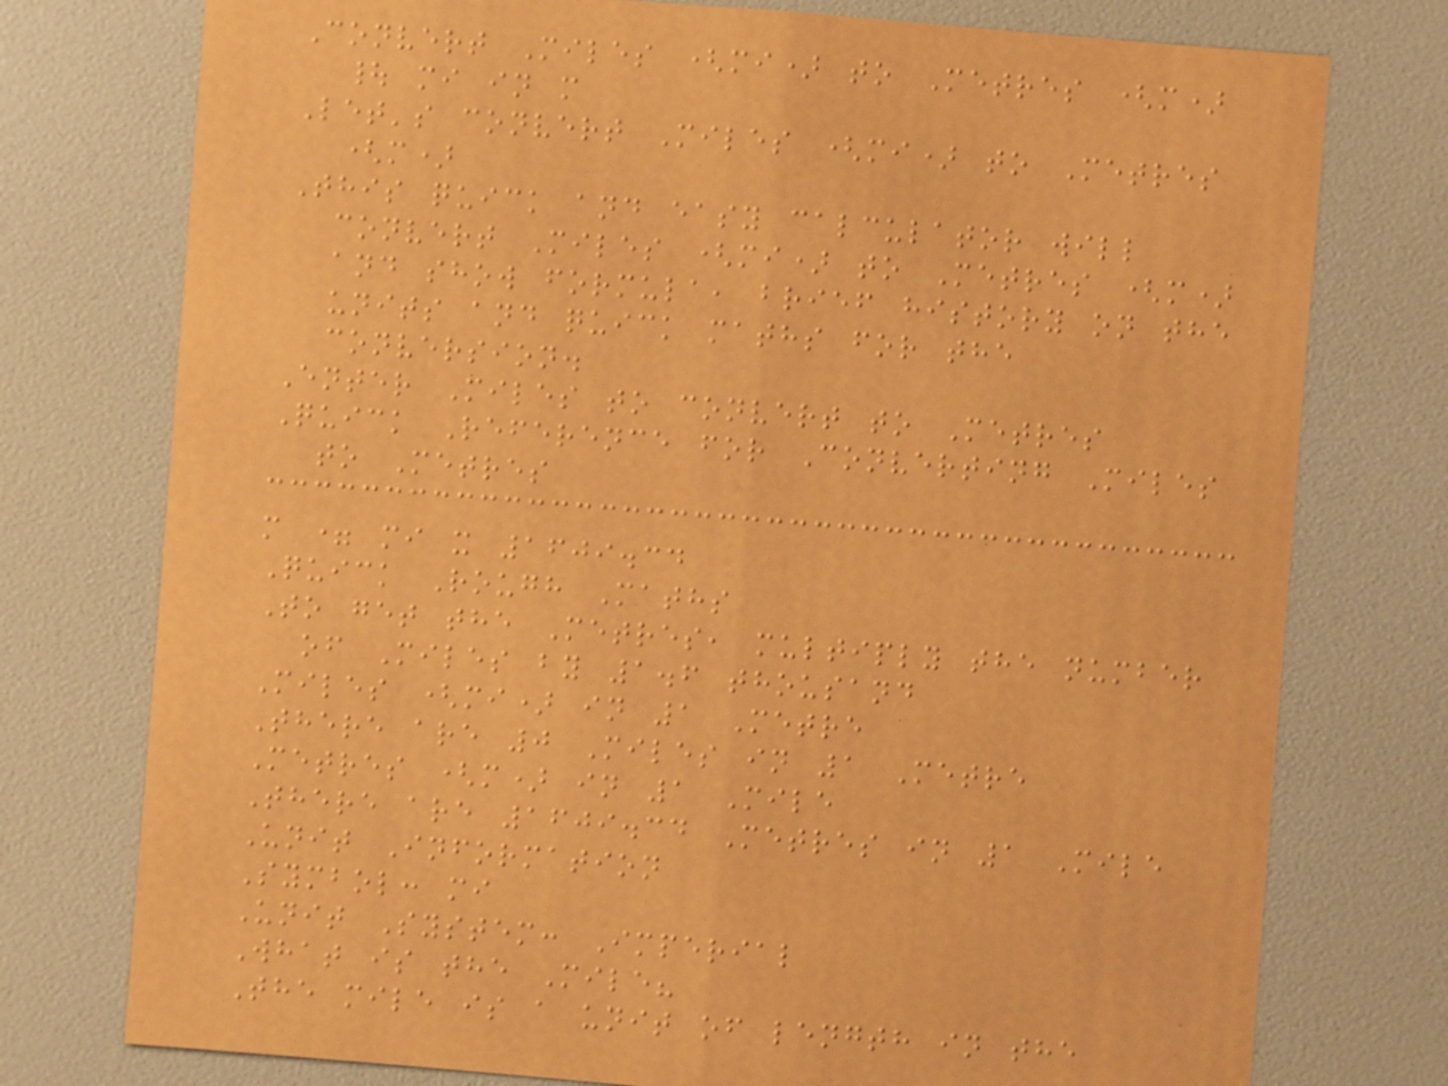Convert Miles (mi) to Metres (m)
| mi in m
Let's convert Miles (mi) to Metres
(m)
This quick and easy calculator will
convert Miles (mi) to Metres (m)
and show formula, brief history on the
units and quick maths for the
conversion.
Enter Miles to convert to Metres
Quick Reference for Converting Miles
to Metres
m = mi x 1609.34
Quick Rough Maths
To get the Metres, multiply the number
of Miles by 1.6 thousand
Miles (mi) in 1 Metre
There are 0 Miles in 1 Metre
Metres (m) in 1 Mile
There are 1609.34 Metres in 1 Mile
Unit Information
Symbol: mi
Unit System: Imperial
What is the Mile?
The mile is a unit of length in the
